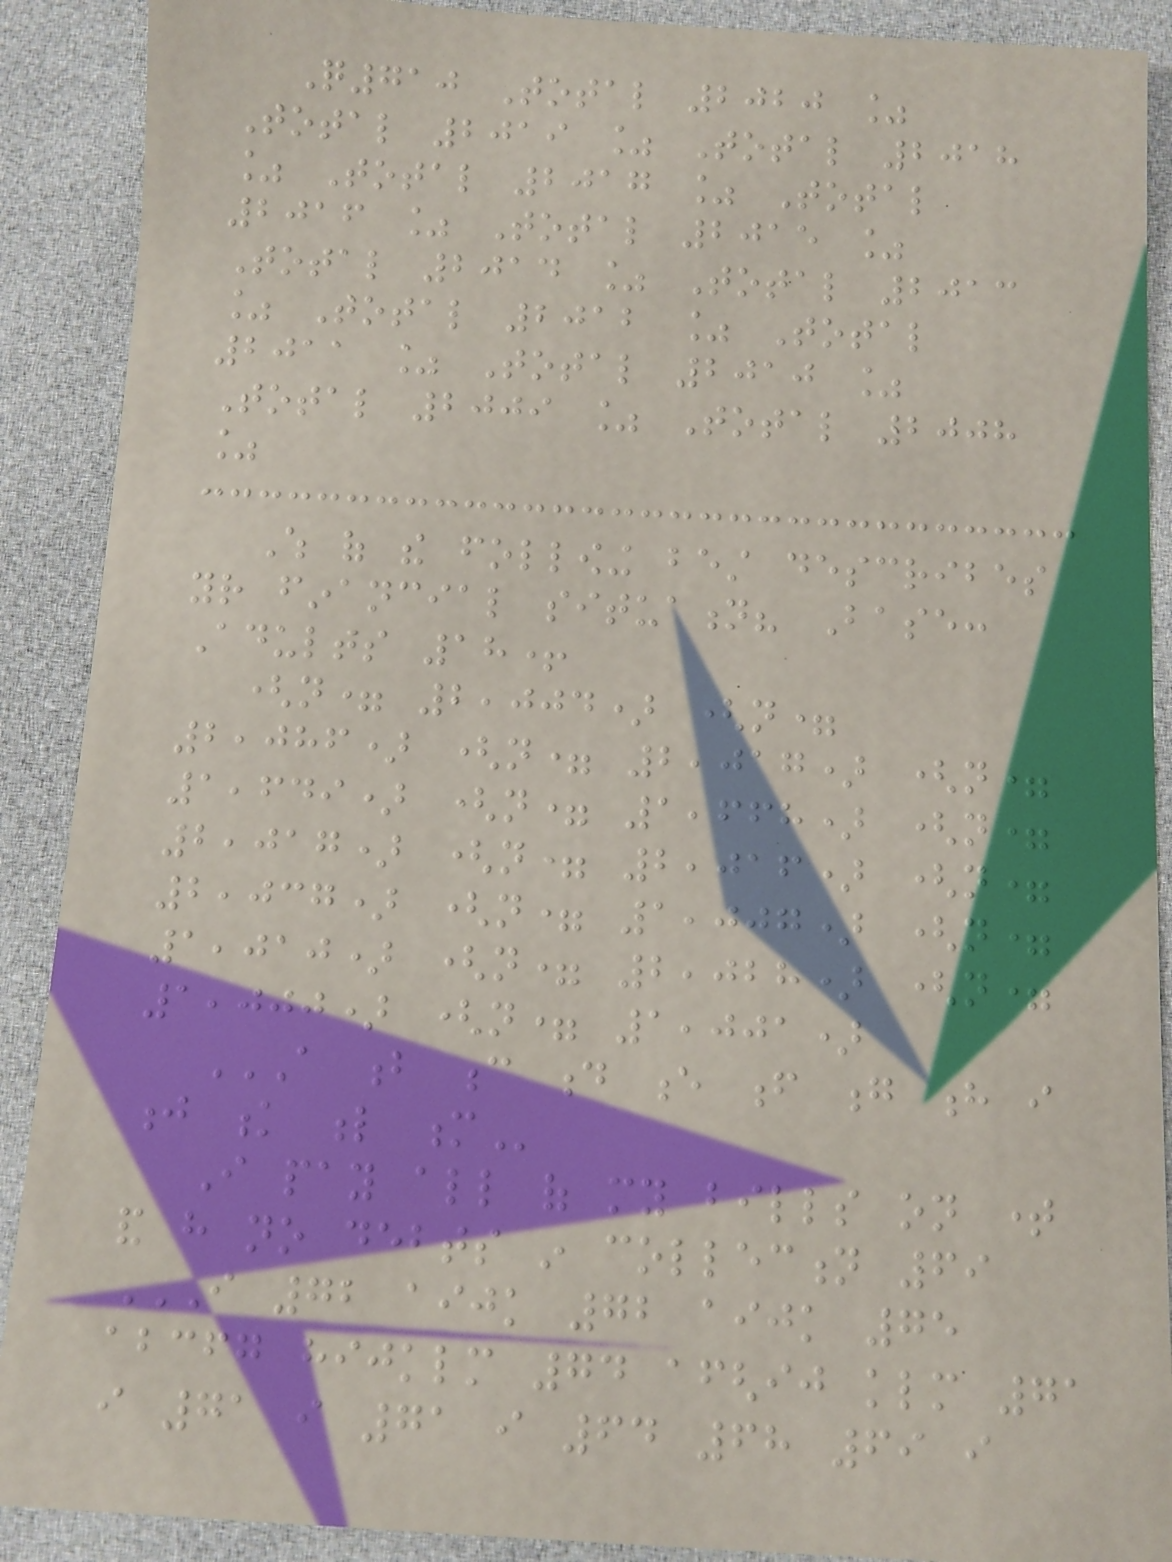Q710 Total 2020 %
Total 2019 % Total 2018
% Total 2017 % Total
2016 % Total 2015 %
Total 2014 % Total 2013
% Total 2012 % Total
2011 % Total 2010 %
Total 2009 % Total 2008
%
Which of the following best describes
your financial situation? Base:
Adults 18+
(n= 2,004) (n=
2,086) (n= 2,017) (n=
1,649) (n= 1,668) (n=
2,017) (n= 2,016) (n=
2,037) (n= 1,007) (n=
1,010) (n= 2,028) (n=
1,000) (n= 1,001)
A B C D E F G H I
J K L M
I pay all of my bills on time
and have no debts in collection 69
I 72 AIJK 72 AIJK 75
ABCFG HIJKLM 74 AFGHIJ KLM 71
I 71 I 71 I 64 68 69 I
